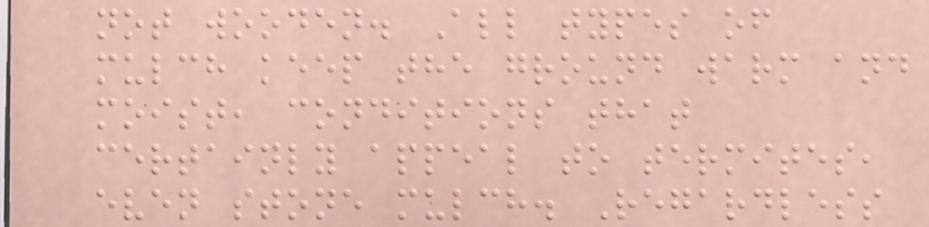not wooden. All types of
mulch keep the ground warm and
moist, conditions that
certainly appeal to termites,
even stone mulch. Regardless
